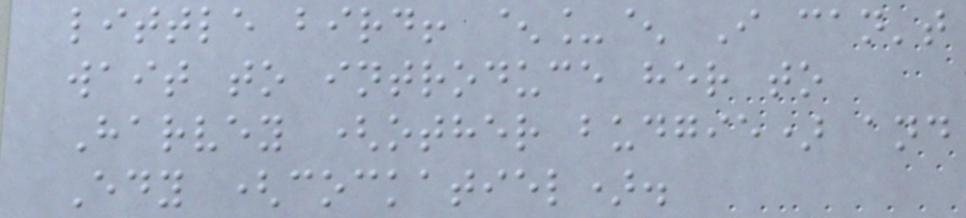little bird! ^_^ I can't
wait to introduce her to
Harvey (other budgie) and
Edy (cockatiel).
